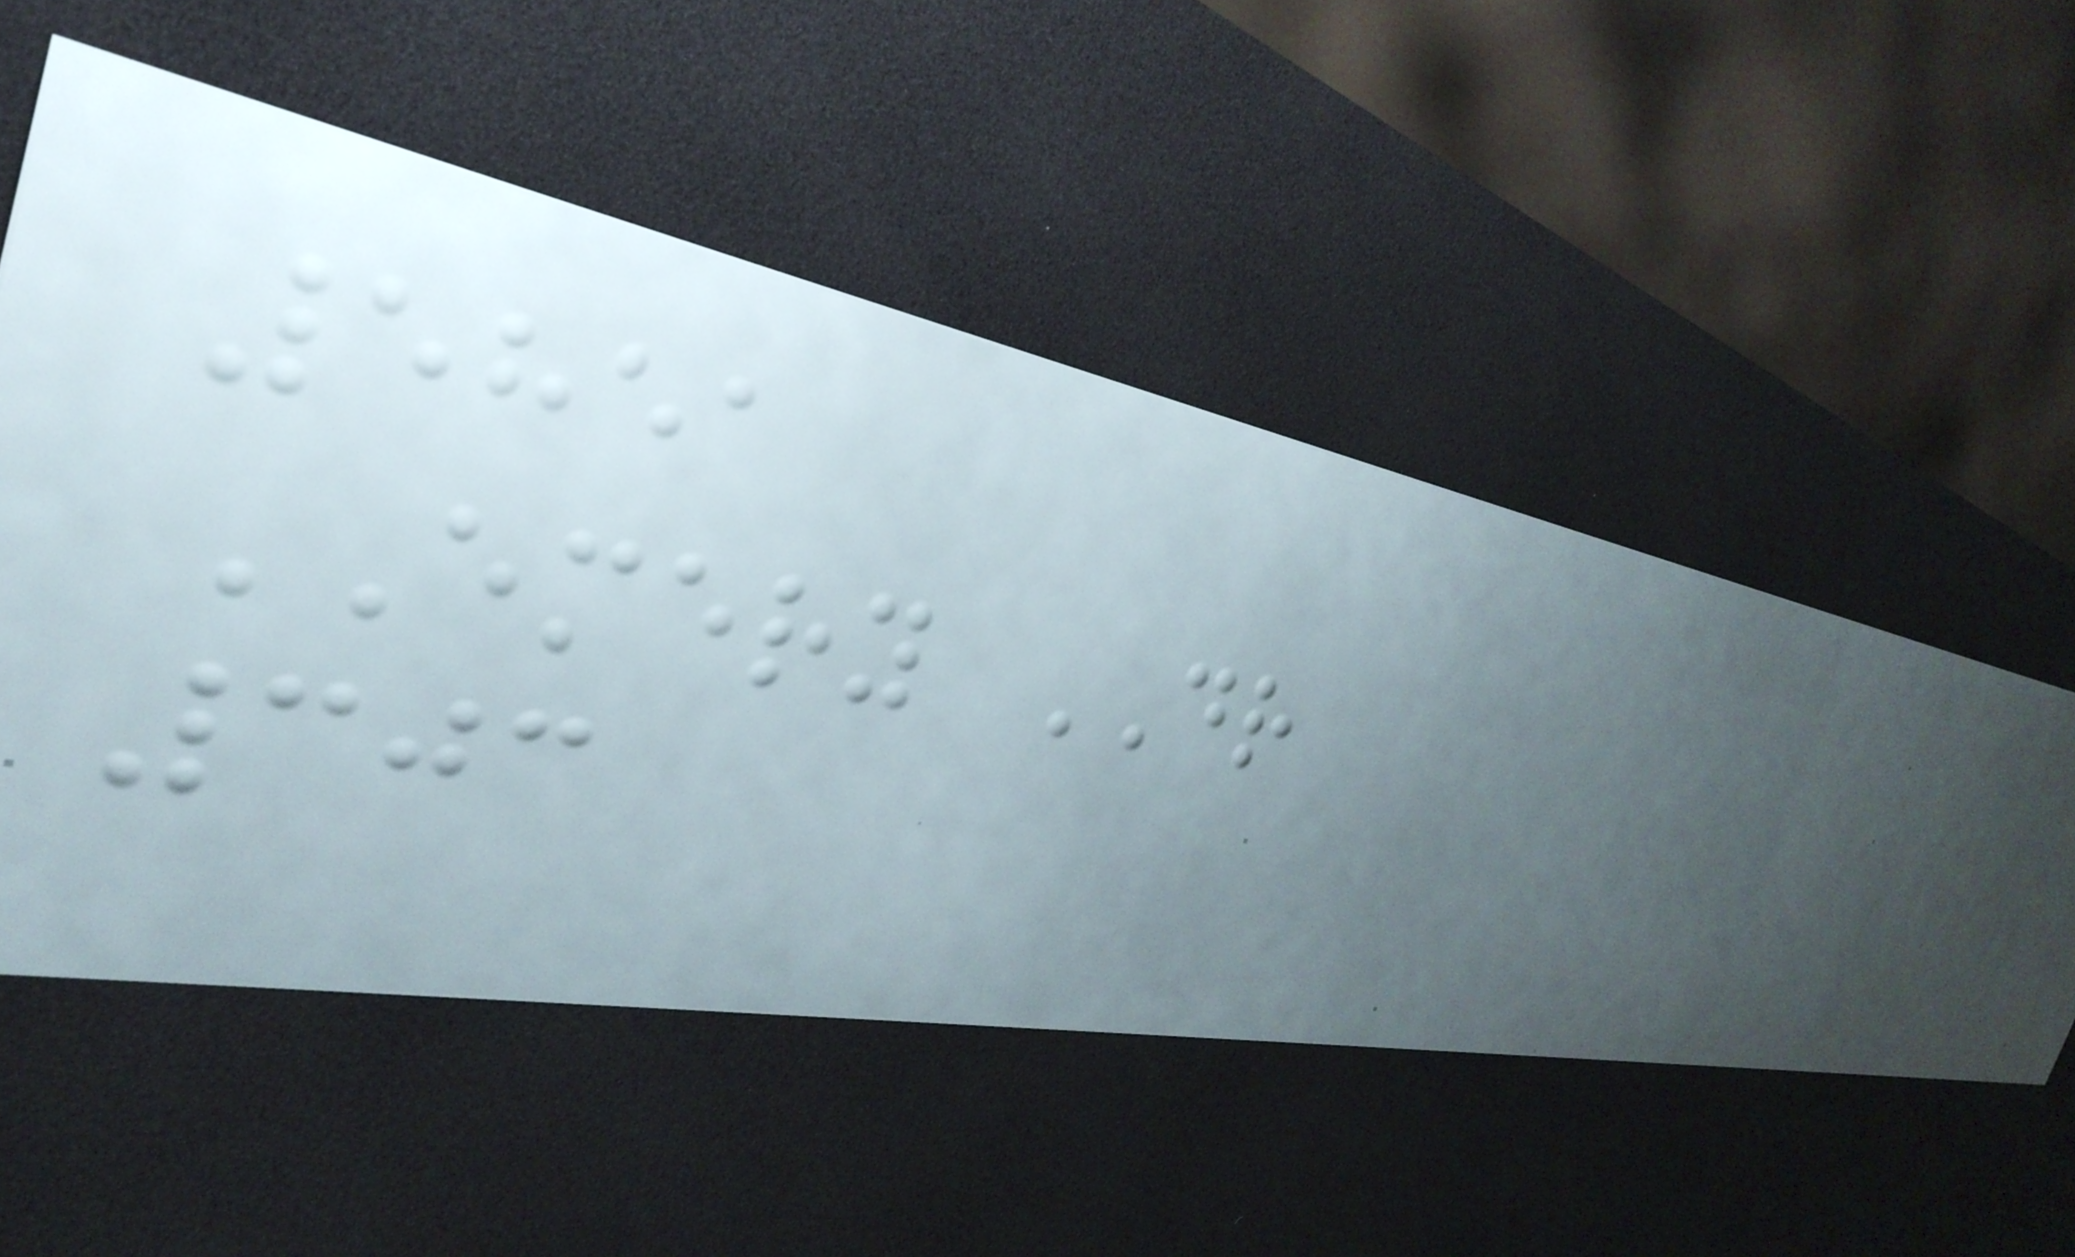5851
EMERY DR
303
